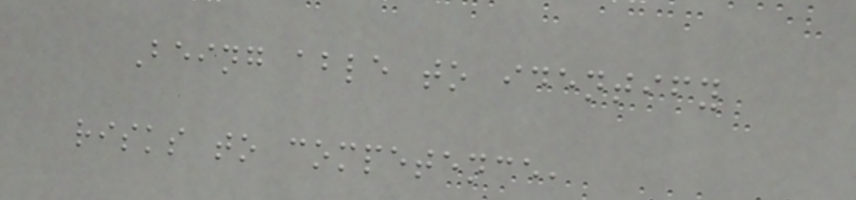Being able to identify
risks to competence,
